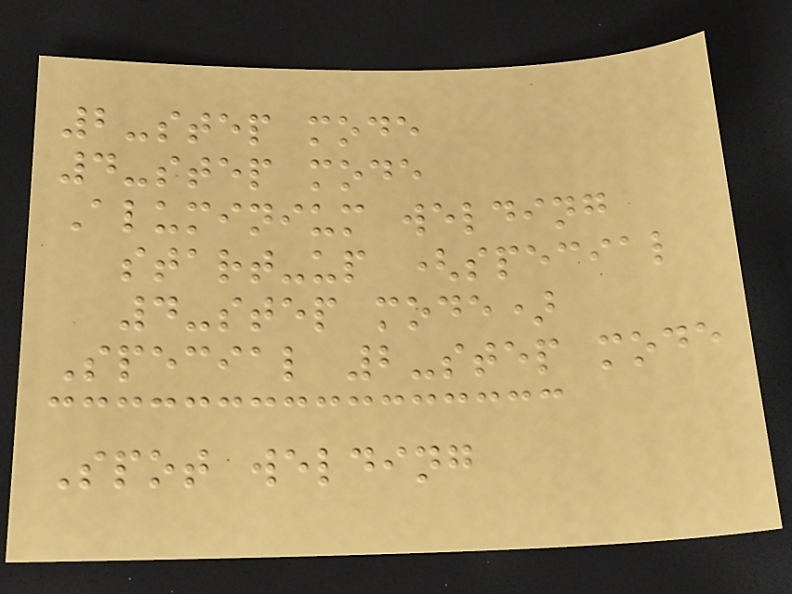2-step mode
4-step mode
Aluminium welding
start-up (special
4-step mode)
Special 2-step mode
Spot welding
